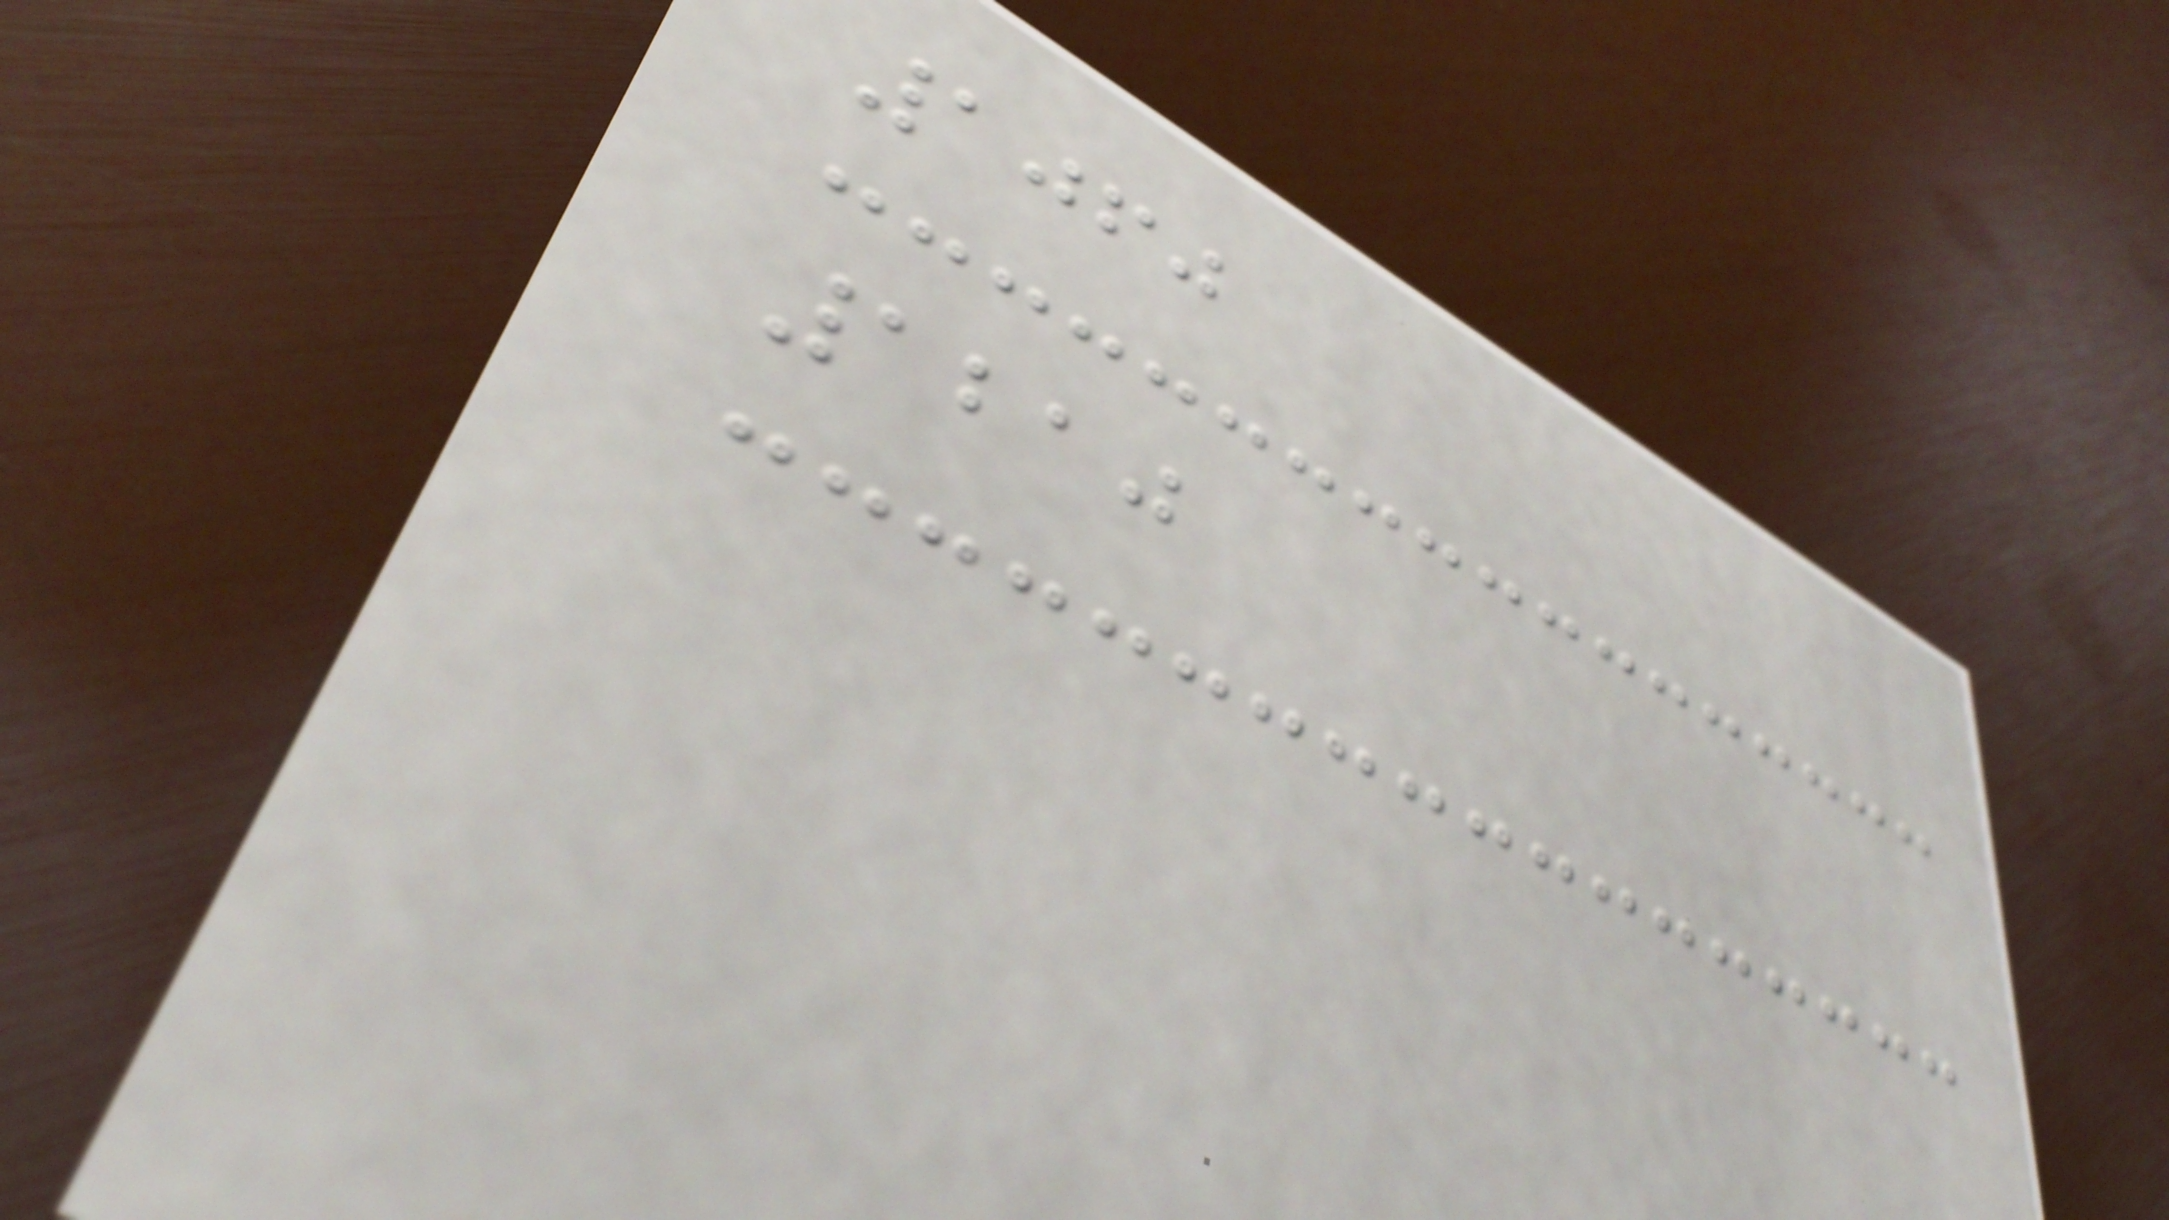1060
1210
